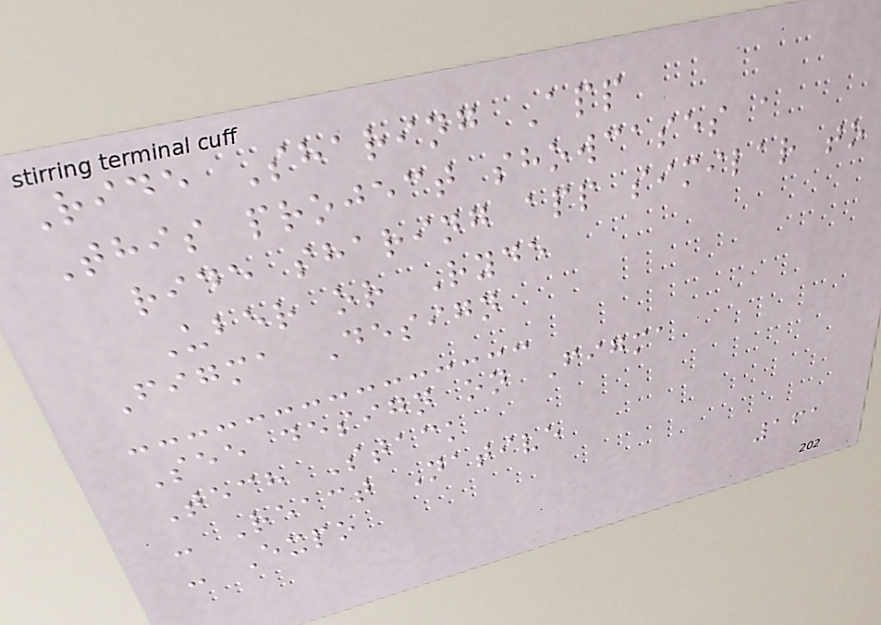Ride Sharing App
This project showcases a
ride sharing app similar to
Uber or Ryde
Figma Design
See design on Figma
Tech Stack
- React Native
- Expo
161
